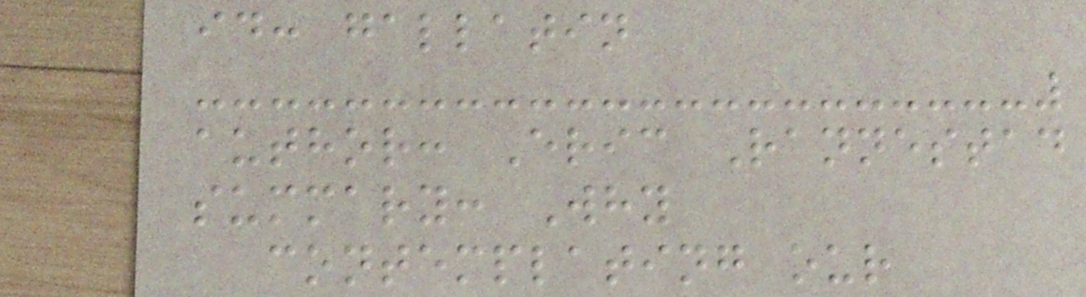id: gallatin
author: Eric Rannestad
summary: Why
contemplating our
